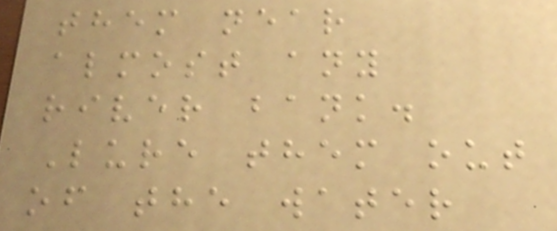them near
almost any
river bank.
Lure them out
of the water
